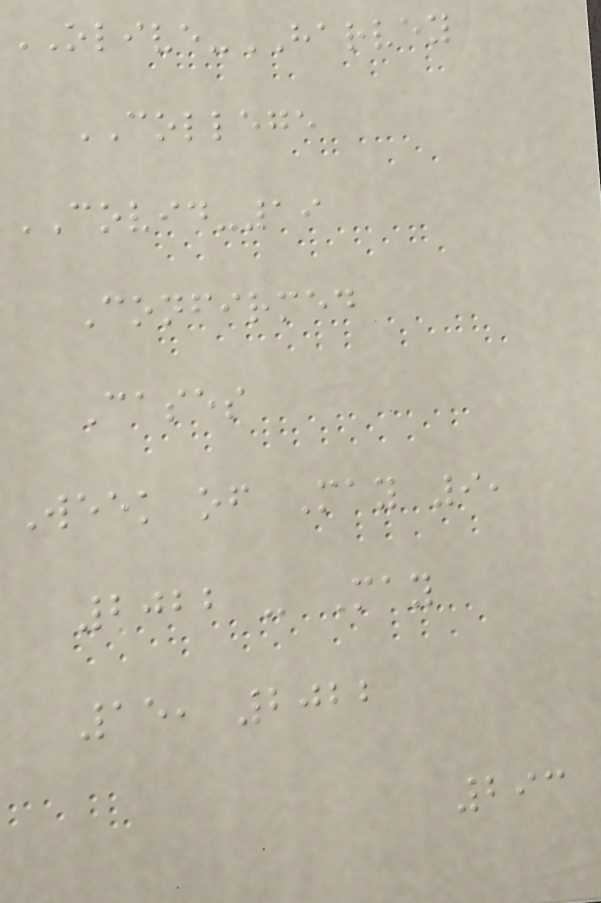OLIVE-HARVEY
COLLEGE
COVID-19
Confirmed
Cases
Week of May 9,
2022 - May
15, 2022
293
